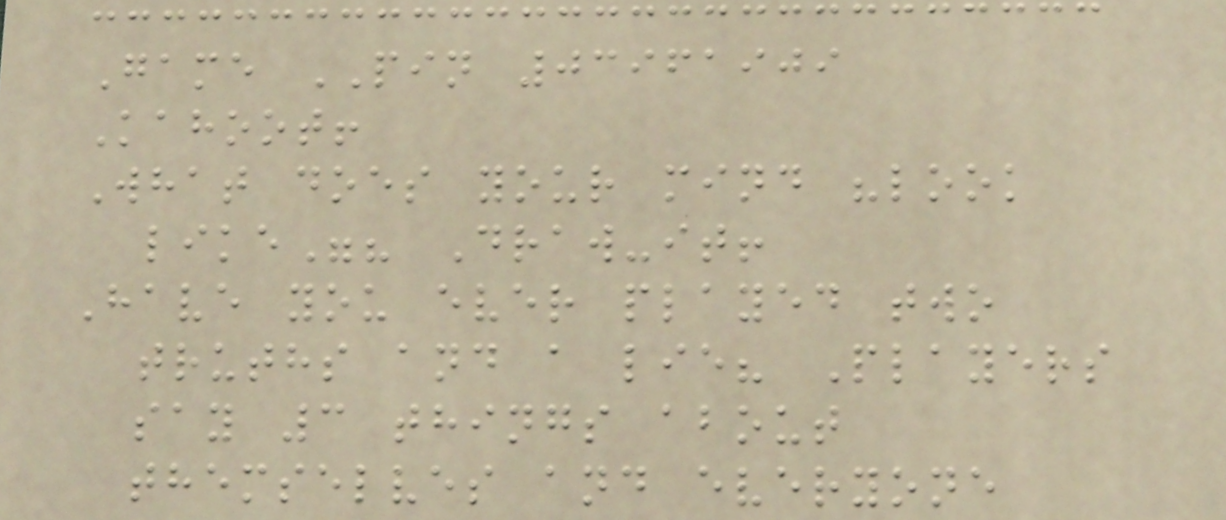Game PIN 03961909
Kahoot!
What does your mind "look
like"? Draw-it!
Have you ever played two
truths and a lie? Players
say 3 things about
themselves and everyone
